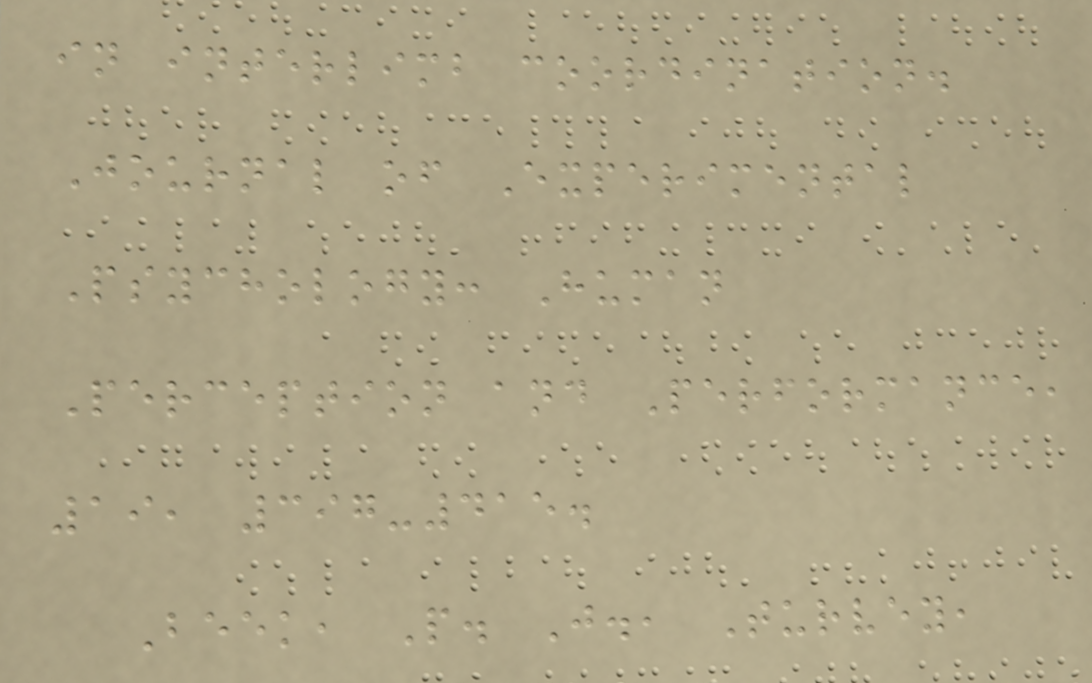in interlimb coordination.
Journal of Experimental
Psychology: Human
Perception and Performance,
19, 397-415.
Beek, P. J., Turvey,
